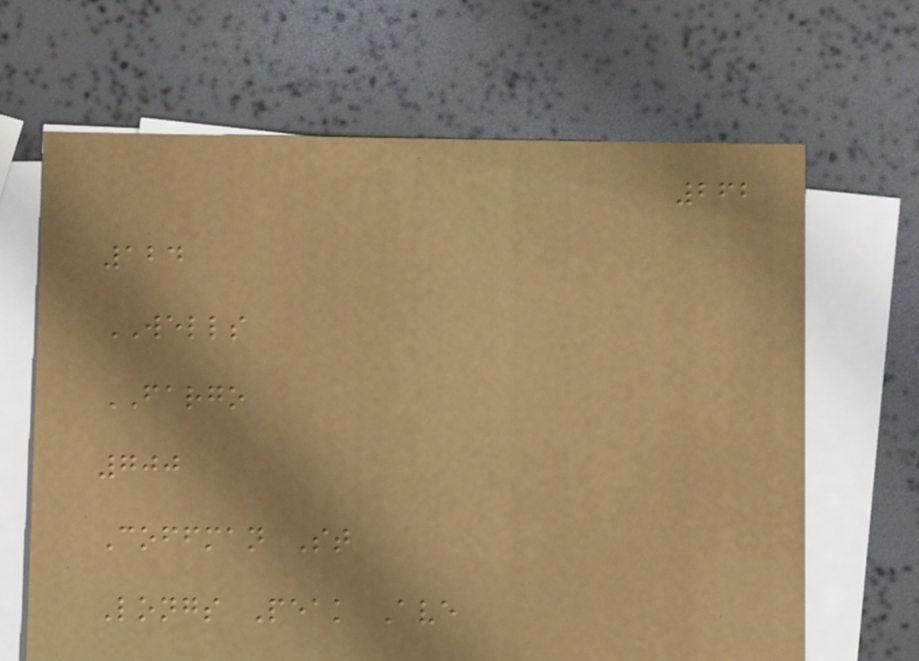262
124
WELLS
FARGO
700
Coffman St
Longs Peak Ave
